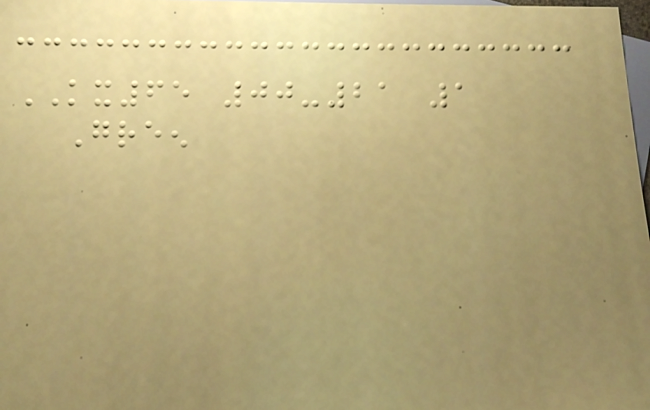KX65 00-21 1
Green
